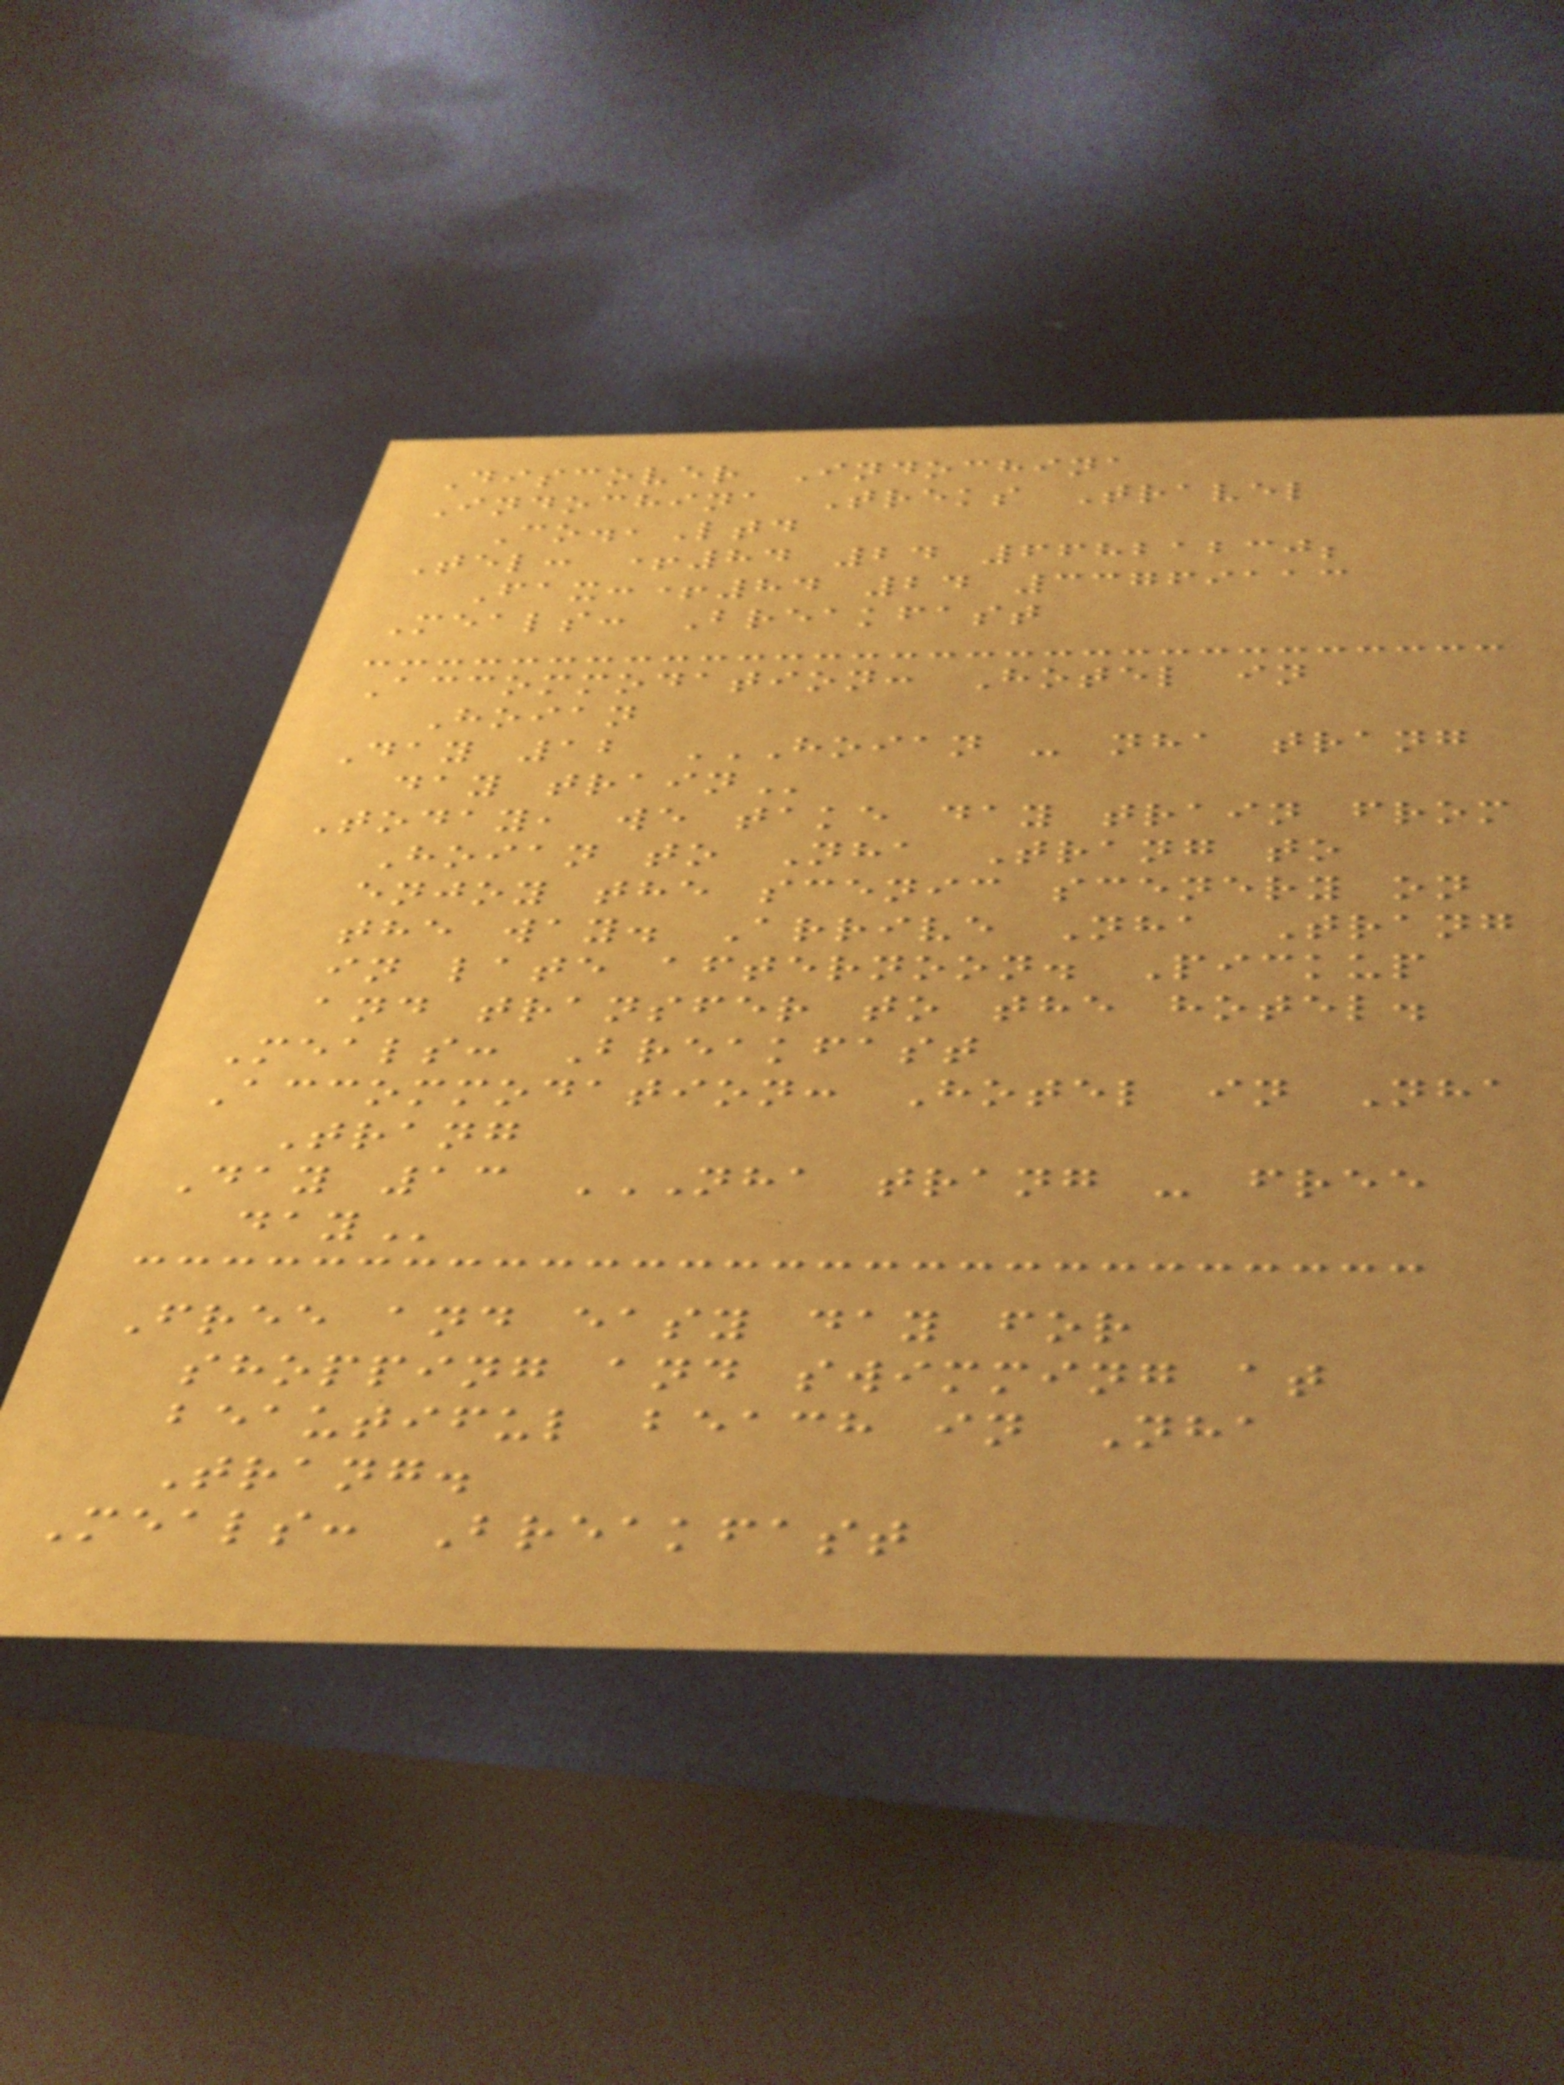Discover Indochina
Indochina Treks Travel
Co.,Ltd
Tel: +84 24 66821230;
Fax:+84 24 33769113
Meals: Breakfast
Accommodation: Hotel in
Hoian
Day 12 HOIAN - NHA TRANG
DAY TRAIN
Today, we take day train from
Hoian to Nha Trang to
enjoy the scenic scenery on
the way. Arrive Nha Trang
in late afternoon. Pickup
and transfer to the hotel.
Meals: Breakfast
Accommodation: Hotel in Nha
Trang
Day 13 NHA TRANG - FREE
DAY
Free and easy day for
shopping and swimming at
beautiful beach in Nha
Trang.
Meals: Breakfast
